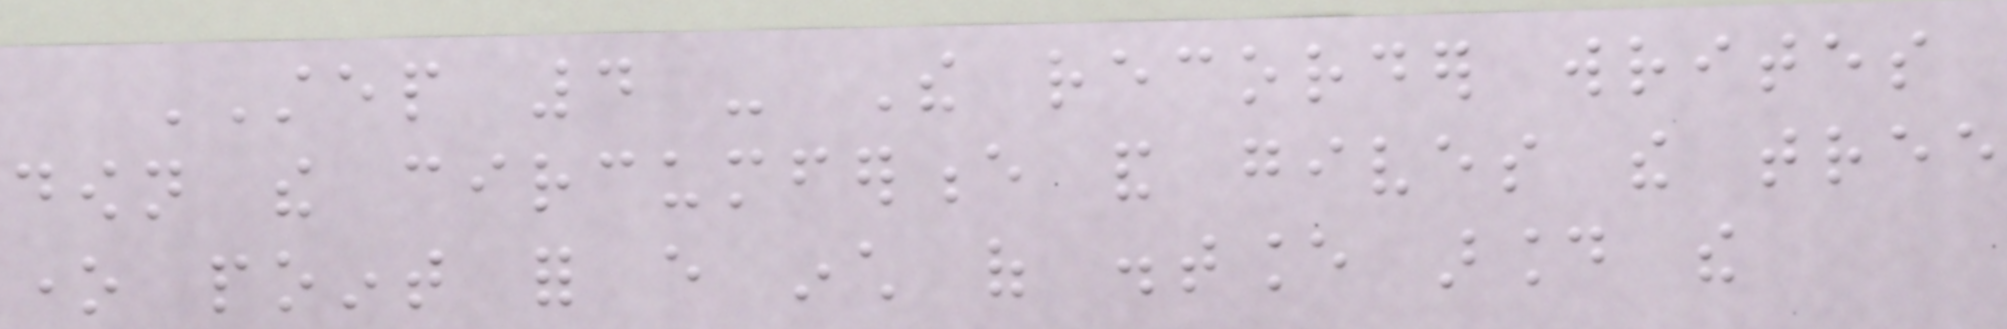STEP 4 - The recorder writes
down the circumference and gives the tree
one point for every inch of distance around the
